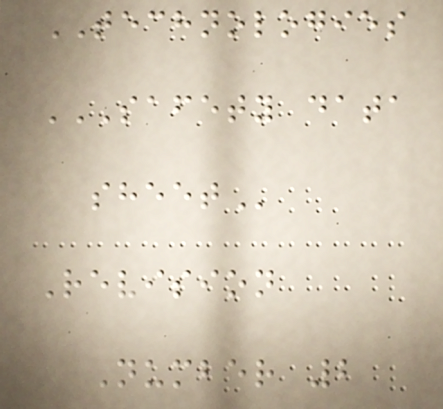TECHNOLOGIES
SAFETY DATA
SHEET
Revision
Number 2
